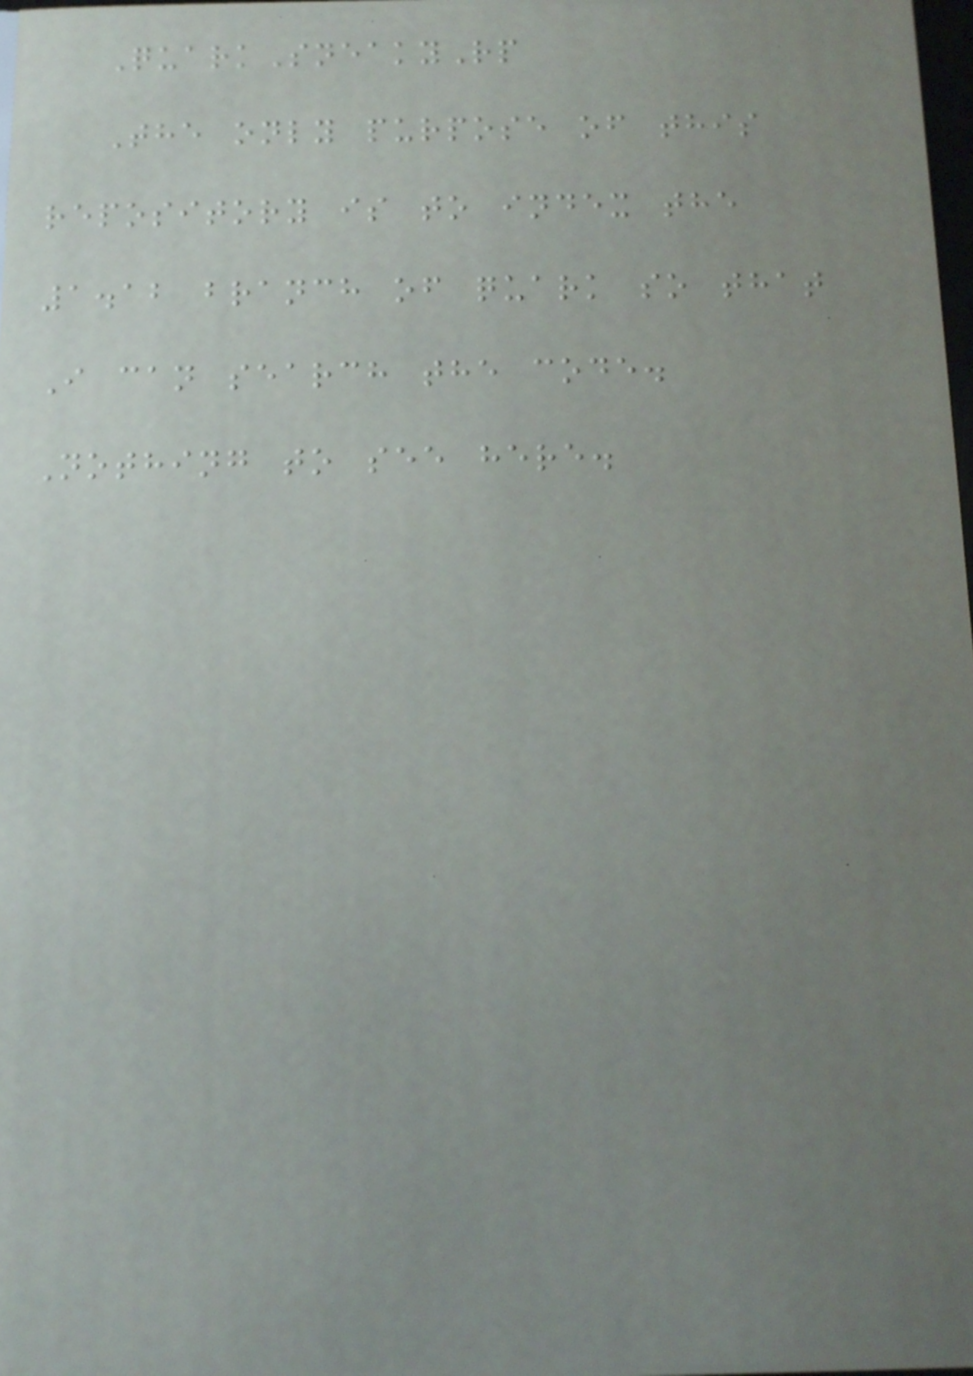QuarkSneakyRp
The only purpose of this
repository is to index the
1.12 branch of quark so that
I can search the code.
Nothing to see here.
